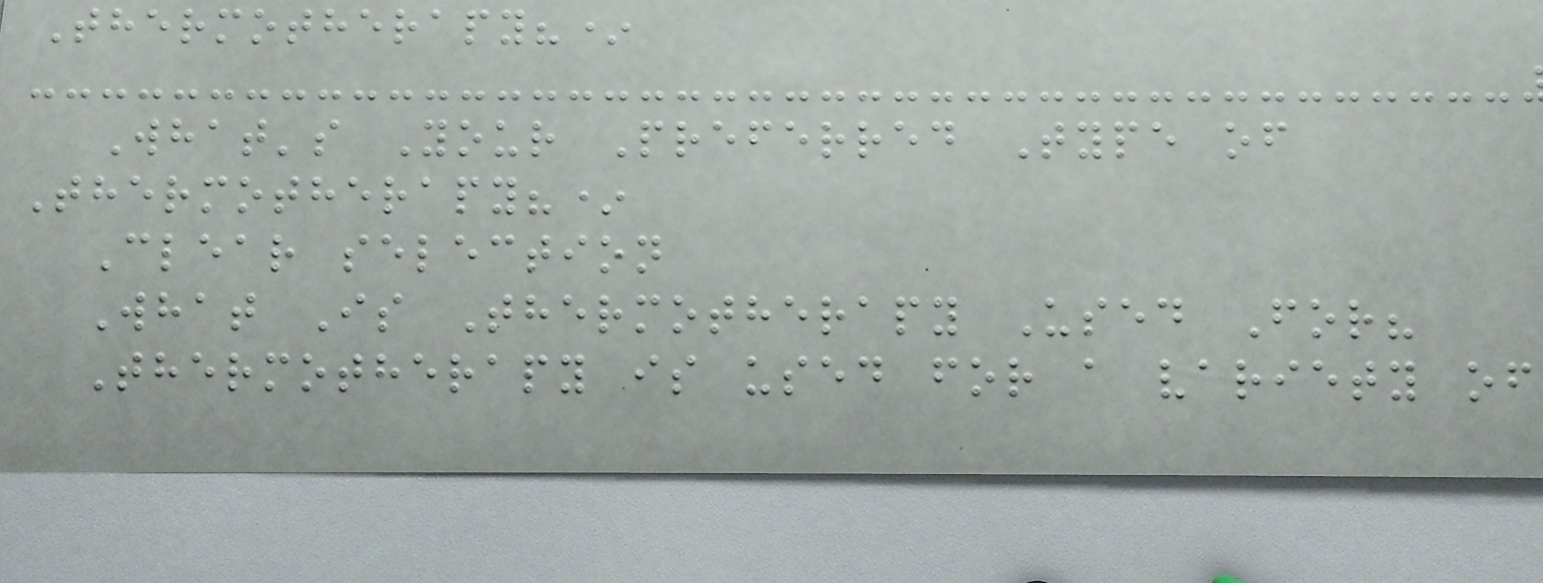Thermotherapy?*
What's Your Preferred Type of
Thermotherapy?*
Clear selection
What Is Thermotherapy Used For?
Thermotherapy is used for a variety of
